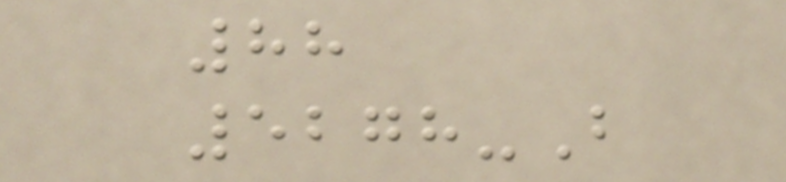88
5278-B
